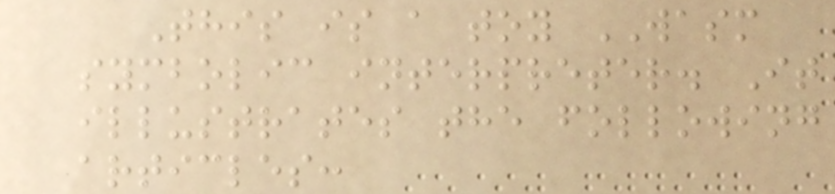This is a toy WASM
symbolic interpreter. It
illustrates the following
articles:
